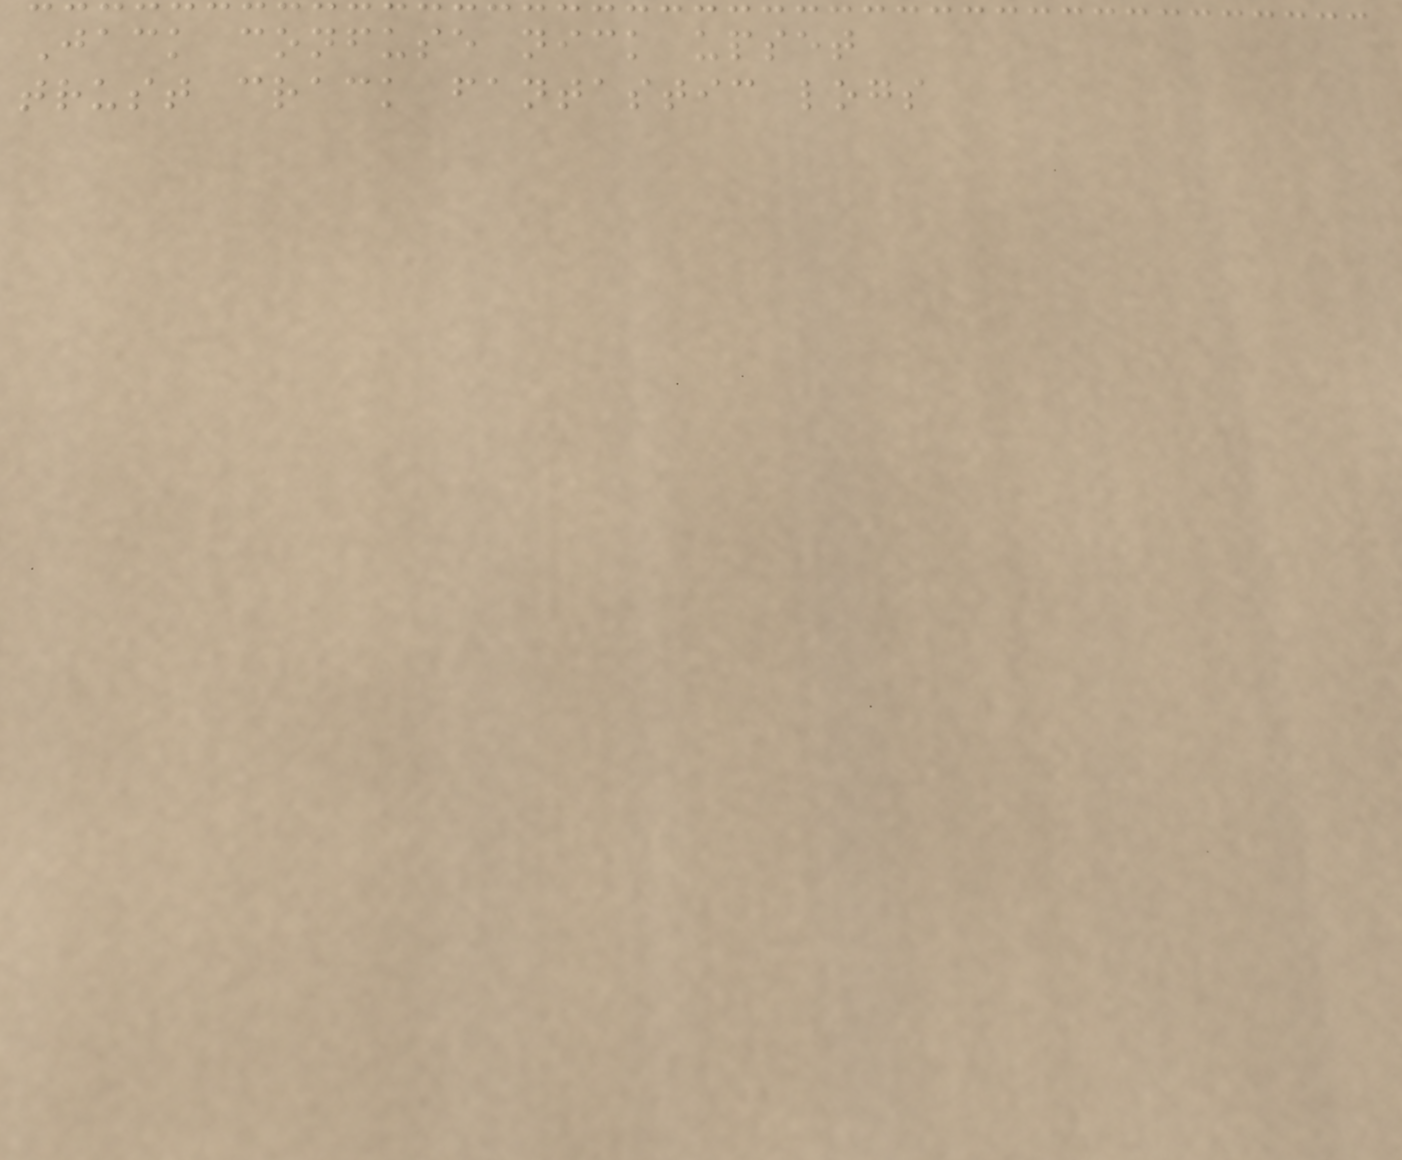Jack confuse nick upset
trust crack fantastic logs
